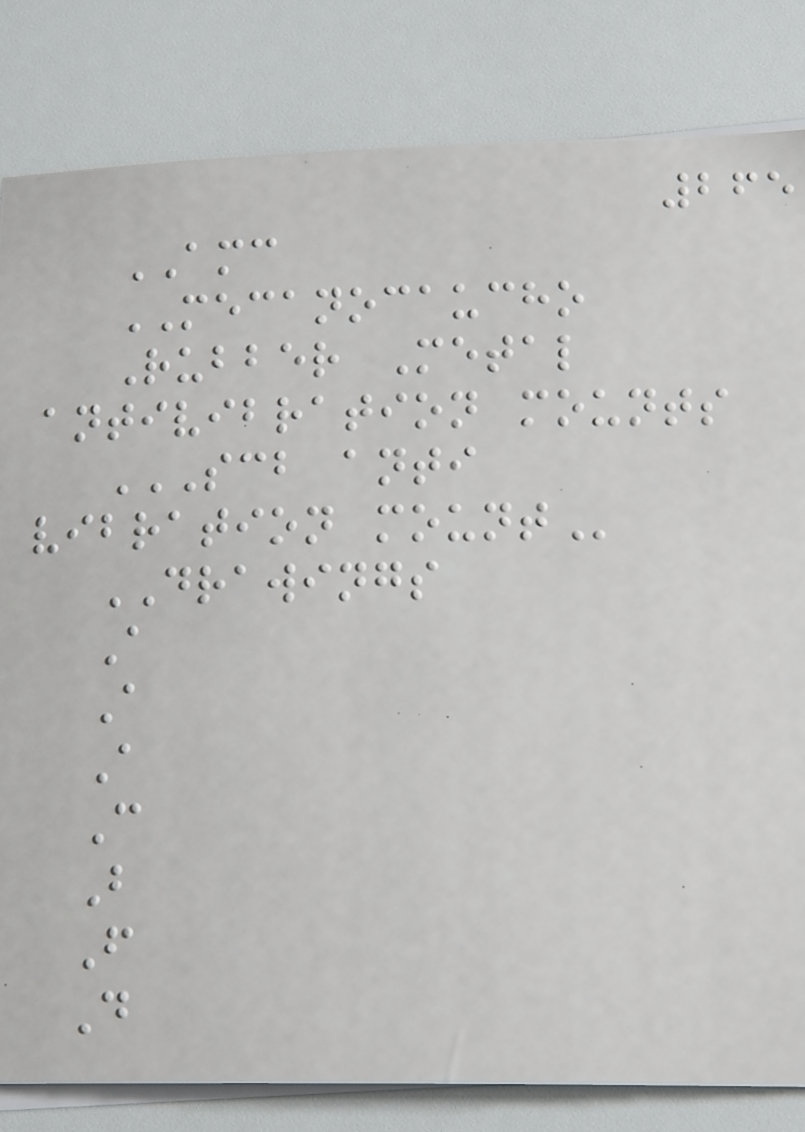265
AMC
MECANOCAUCHO
Rubber Metal
antivibration mounts
SCB ANTI
VIBRATION MOUNT
DRAWINGS
A
A
A
C
B
F
D
